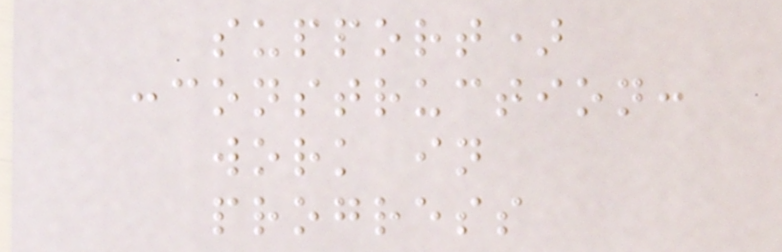support)
:construction:
work in
progress
